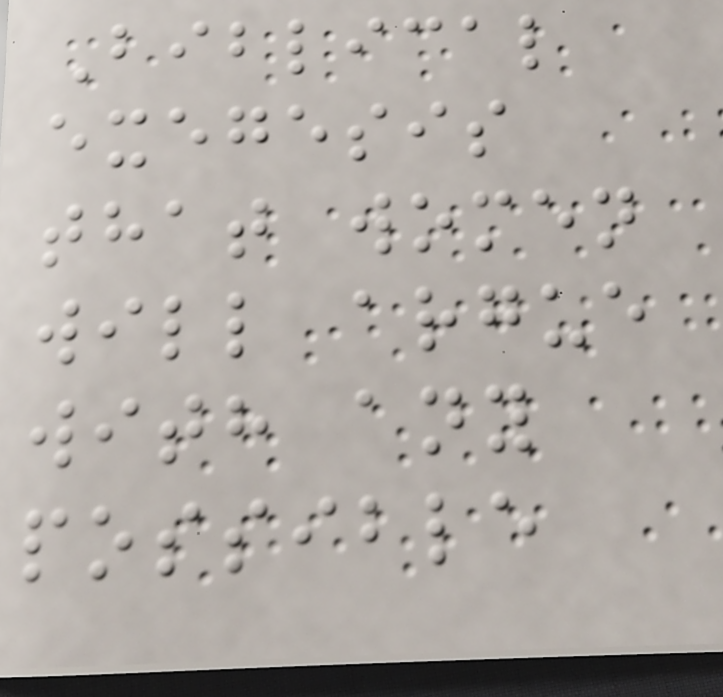Biblical
exegesis
that women
will argue
with any
possible
